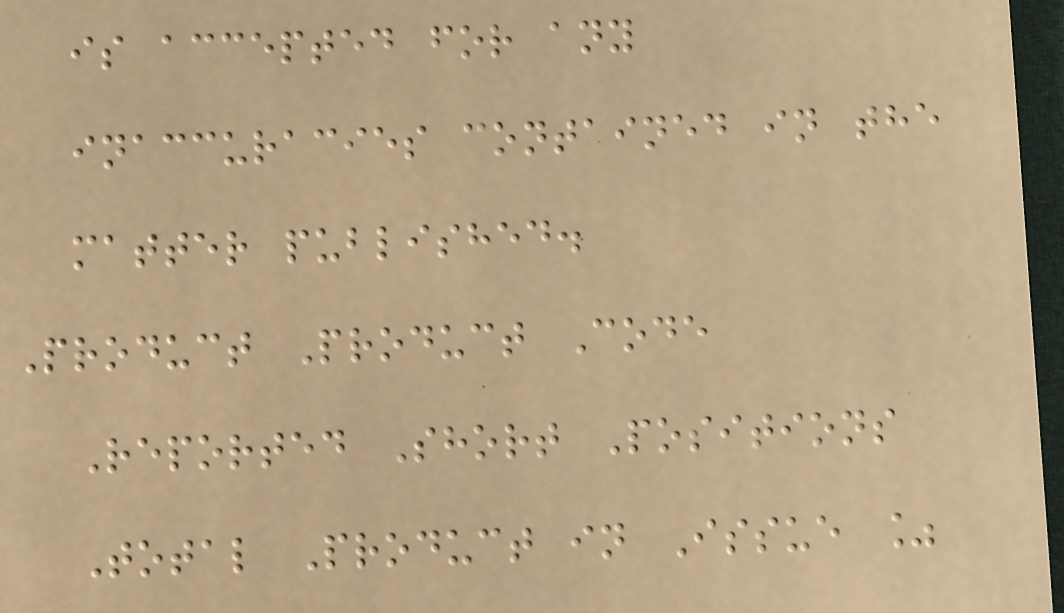is accepted for any
inaccuracies contained in the
matter published.
Product Product Code
Reported Short Positions
Total Product in Issue %
